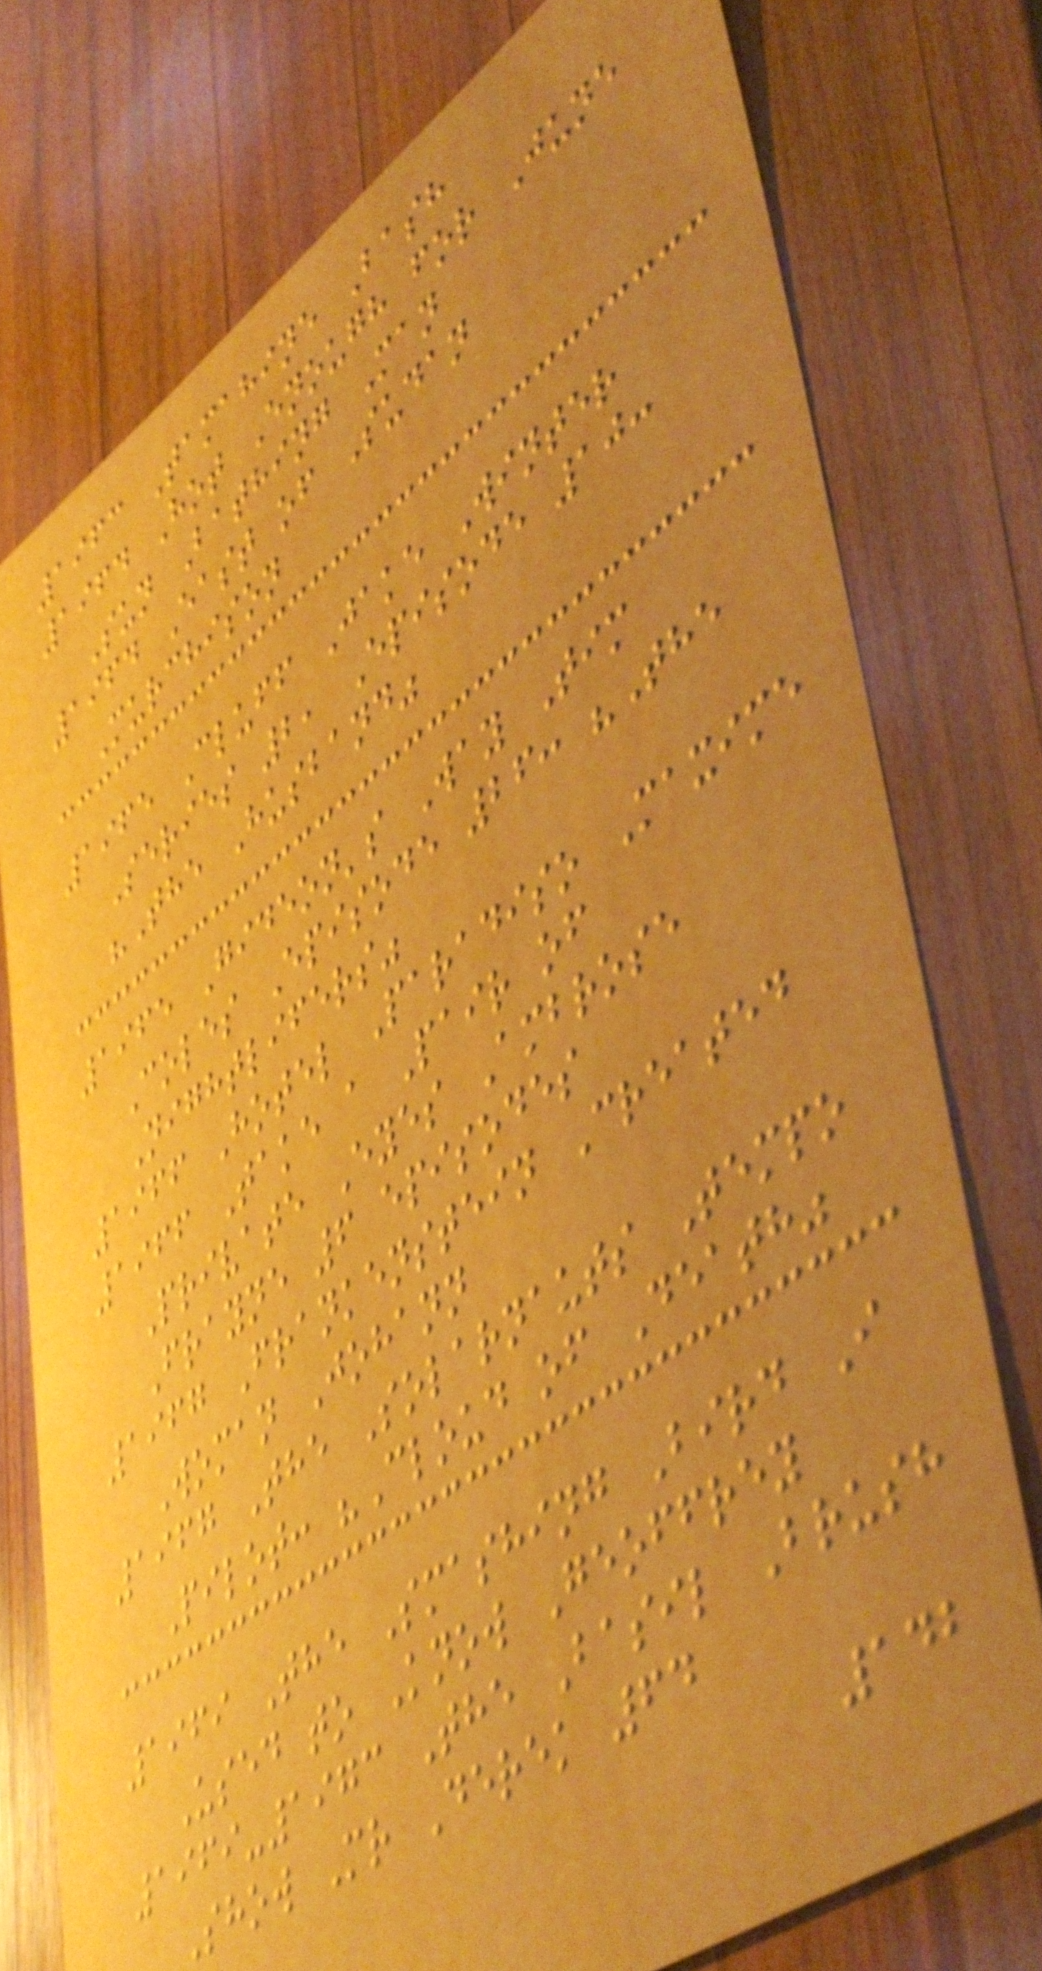1963 Tamahine Bash
1964 Hot Enough for June
Sun Bathing Man
1964 East of Sudan
Murchison
1965 Cluff Jake Winter
Series 2, Episode 10:
"The Husband"
1965 Gideon's Way Tim
Coles Episode 26: "The
Nightlifers"
1966 Hotel Paradiso Maxime
1966 Take a Pair of
Private Eyes Ambrose
Frayne 6 episodes
1967 Frankenstein Created
Woman Johann
1967 The Solarnauts Tempo
Pilot: "Cloud of Death"
1969 The Smashing Bird I
Used to Know Geoffrey
1969-1973 The Basil Brush
Show Mr Derek 64
142
